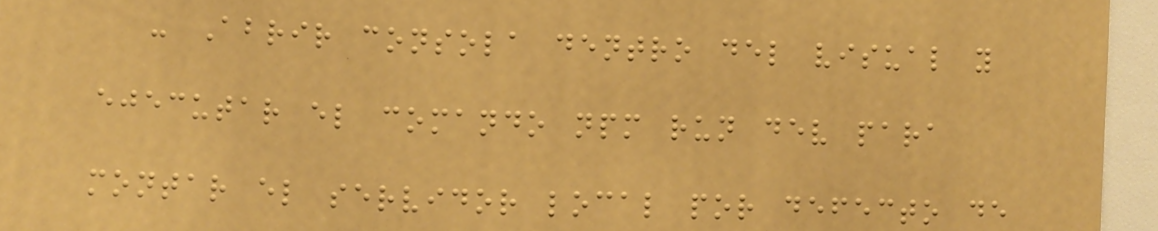- Abrir consola dentro del visual y
ejecutar el comando npm run dev para
montar el servidor local por defecto de
